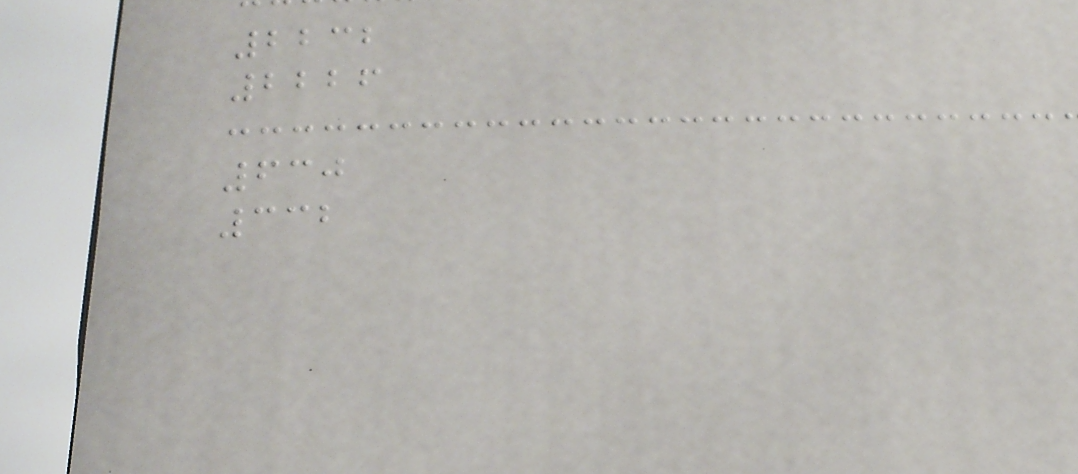2232
2226
630
332
